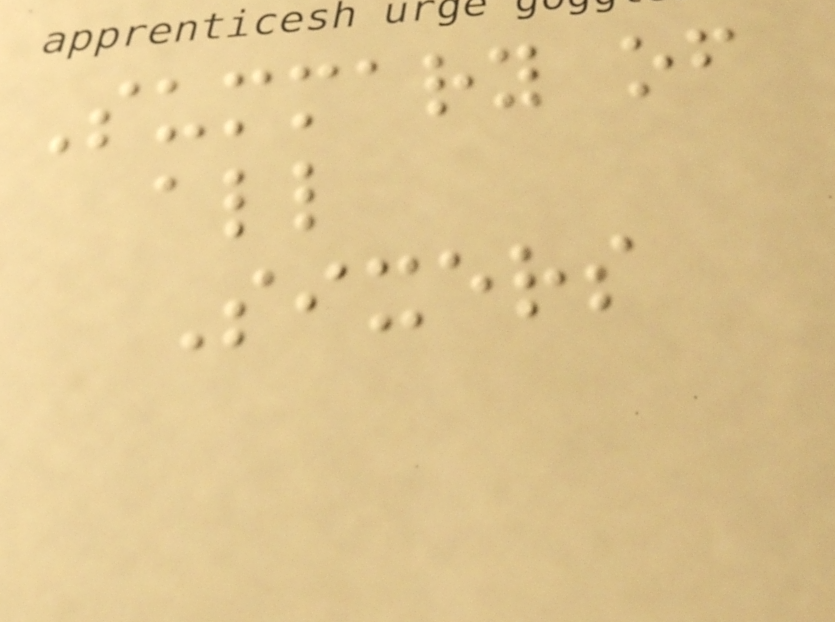Summary of
all
Sixers
